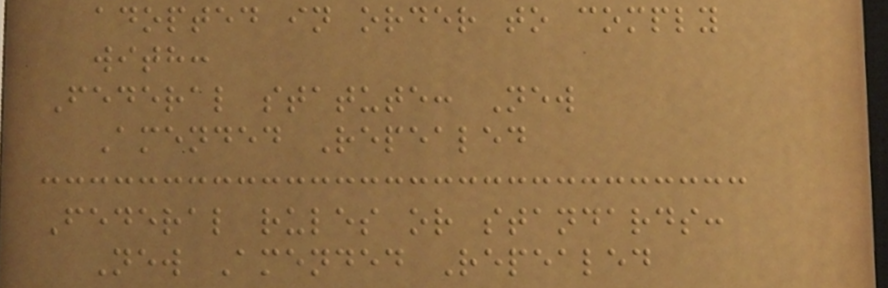adopted in order to comply
with:
Federal statute: New
Amended Repealed
Federal rules or standards:
New Amended Repealed
